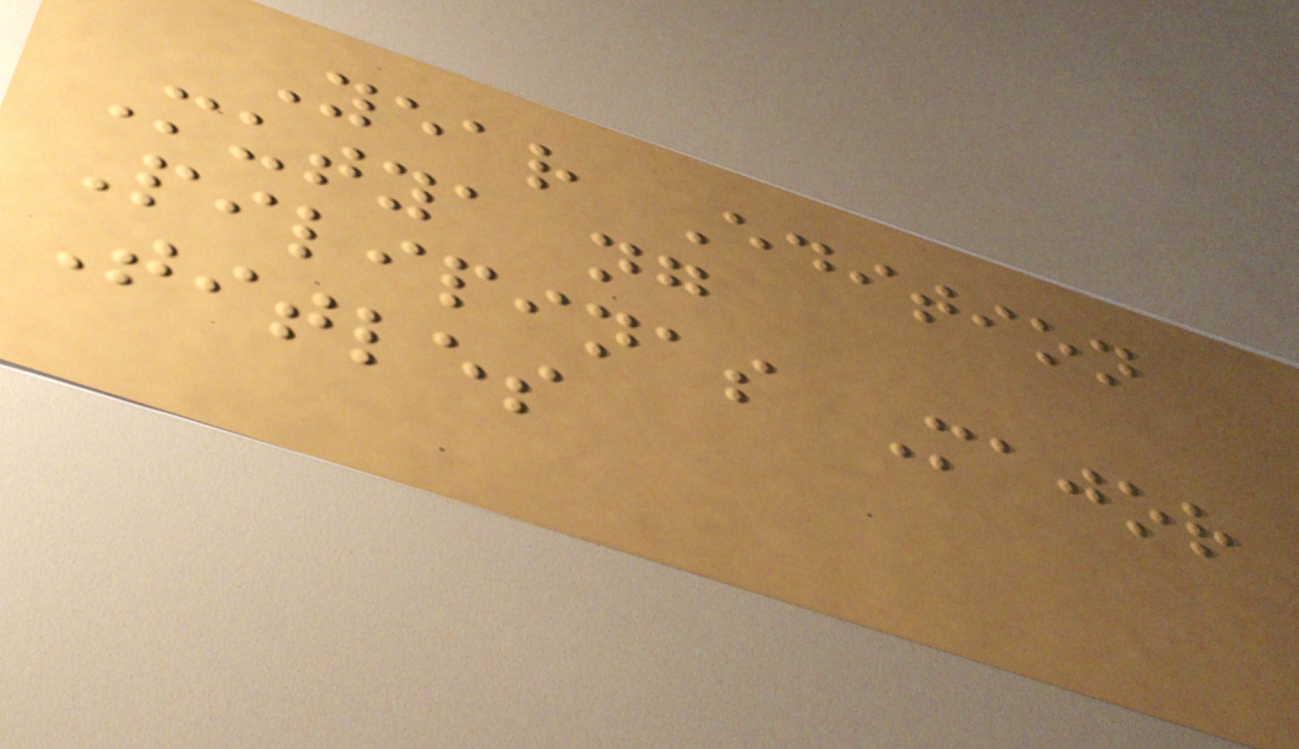Year Edition
Mutya ng
Pilipinas Major
Titles
